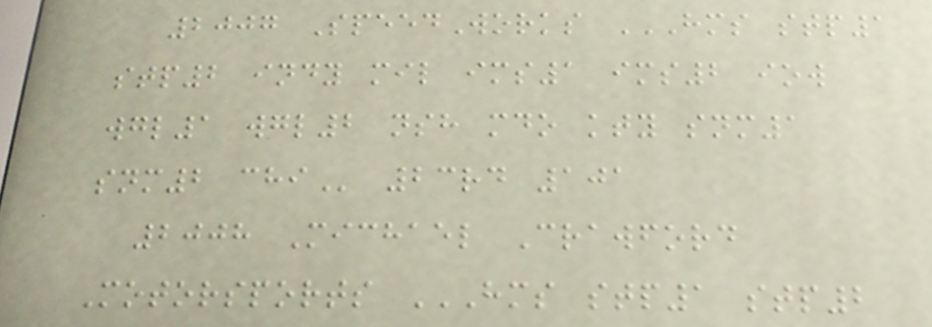2007 SpeedWorks HMS STP1
STP2 INDY MIL IMS1 IMS2 IOW
WGL1 WGL2 NSH MDO KTY SNM1
SNM2 CHI 23rd 101
2008 Michael Crawford
Motorsports HMS STP1 STP2
